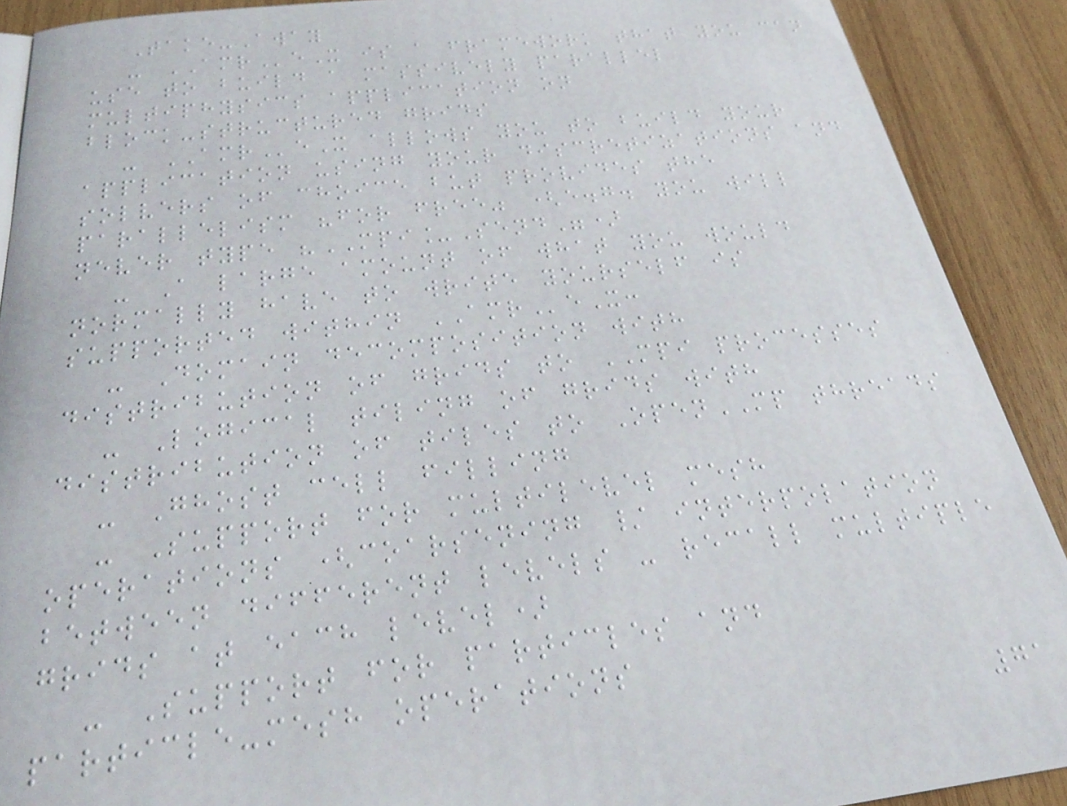Take-Away
- AMReX is a framework that you can
use to build a massively parallel
multiphysics application on
block-structured grids
- AMReX allows you to build your
application using your discretizations and
solvers of choice but provides the
parallelism "for free" (e.g. you will
never type "MPI_Send")
- A large amount of what you would
normally have to write yourself is
supported within AMReX:
- Domain decomposition with
distribution of grids to MPI processes
- Logical tiling of grids with
distribution of tiles to OpenMP threads
- Ghost cell filling
- Support for multilevel mesh
operations (coarsening / interpolation
between different levels - recall multiple
grids at each level)
- Support for particles and
particle-mesh operations
71
